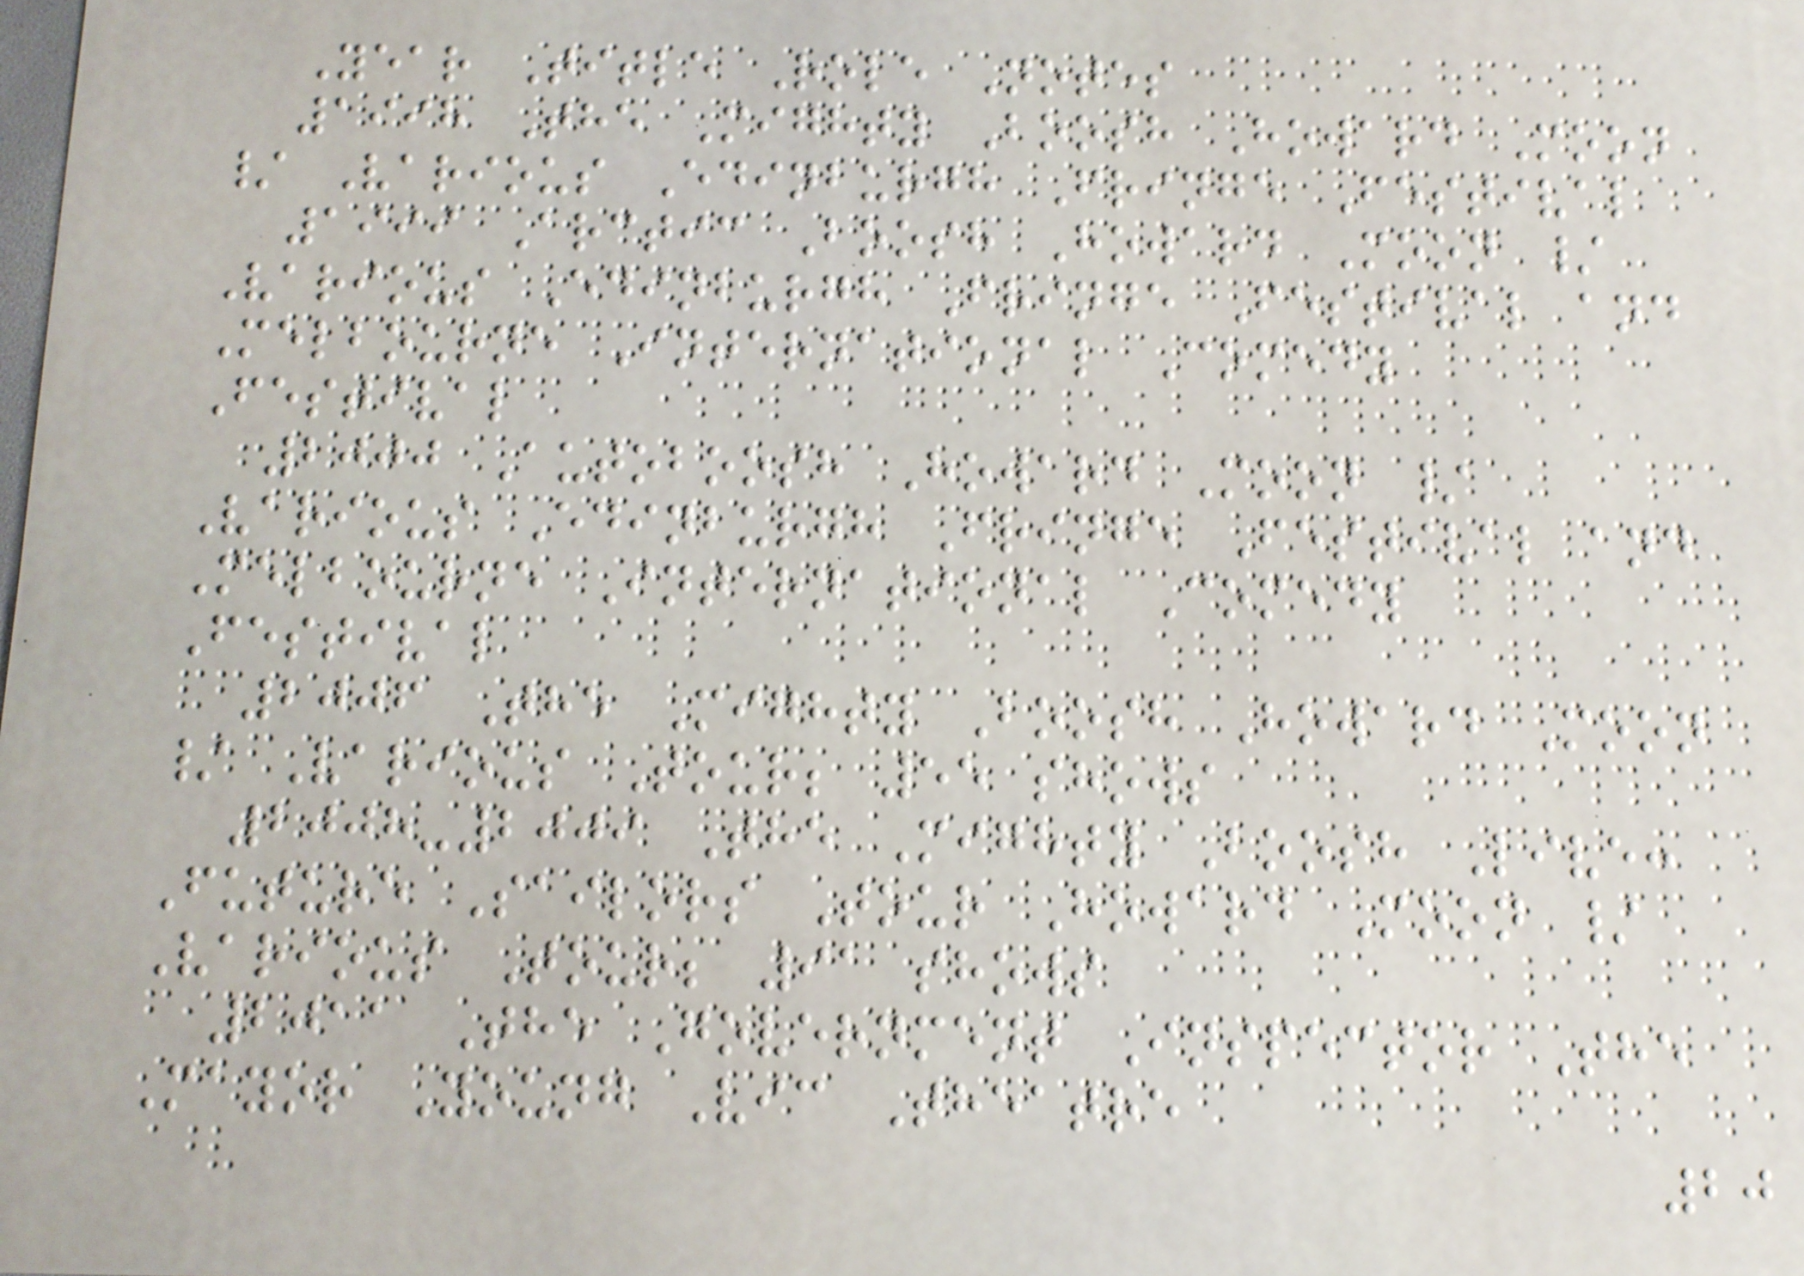Year Title Role Notes
1998 The Mighty Boosh Howard Moon
/ Various Edinburgh Fringe Festival
1999 Arctic Boosh Howard Moon /
Various Edinburgh Fringe Festival and
Melbourne International Comedy
Festival
2000 Autoboosh Howard Moon /
Various Edinburgh Fringe Festival and
Melbourne International Comedy
Festival
2006 The Mighty Boosh Howard Moon
/ Various Tour; 55 shows
2008-2009 The Mighty Boosh Live:
Future Sailors Tour Howard Moon /
Various Tour; 91 shows
2011 The Government Inspector The
Mayor Young Vic Theatre
20
